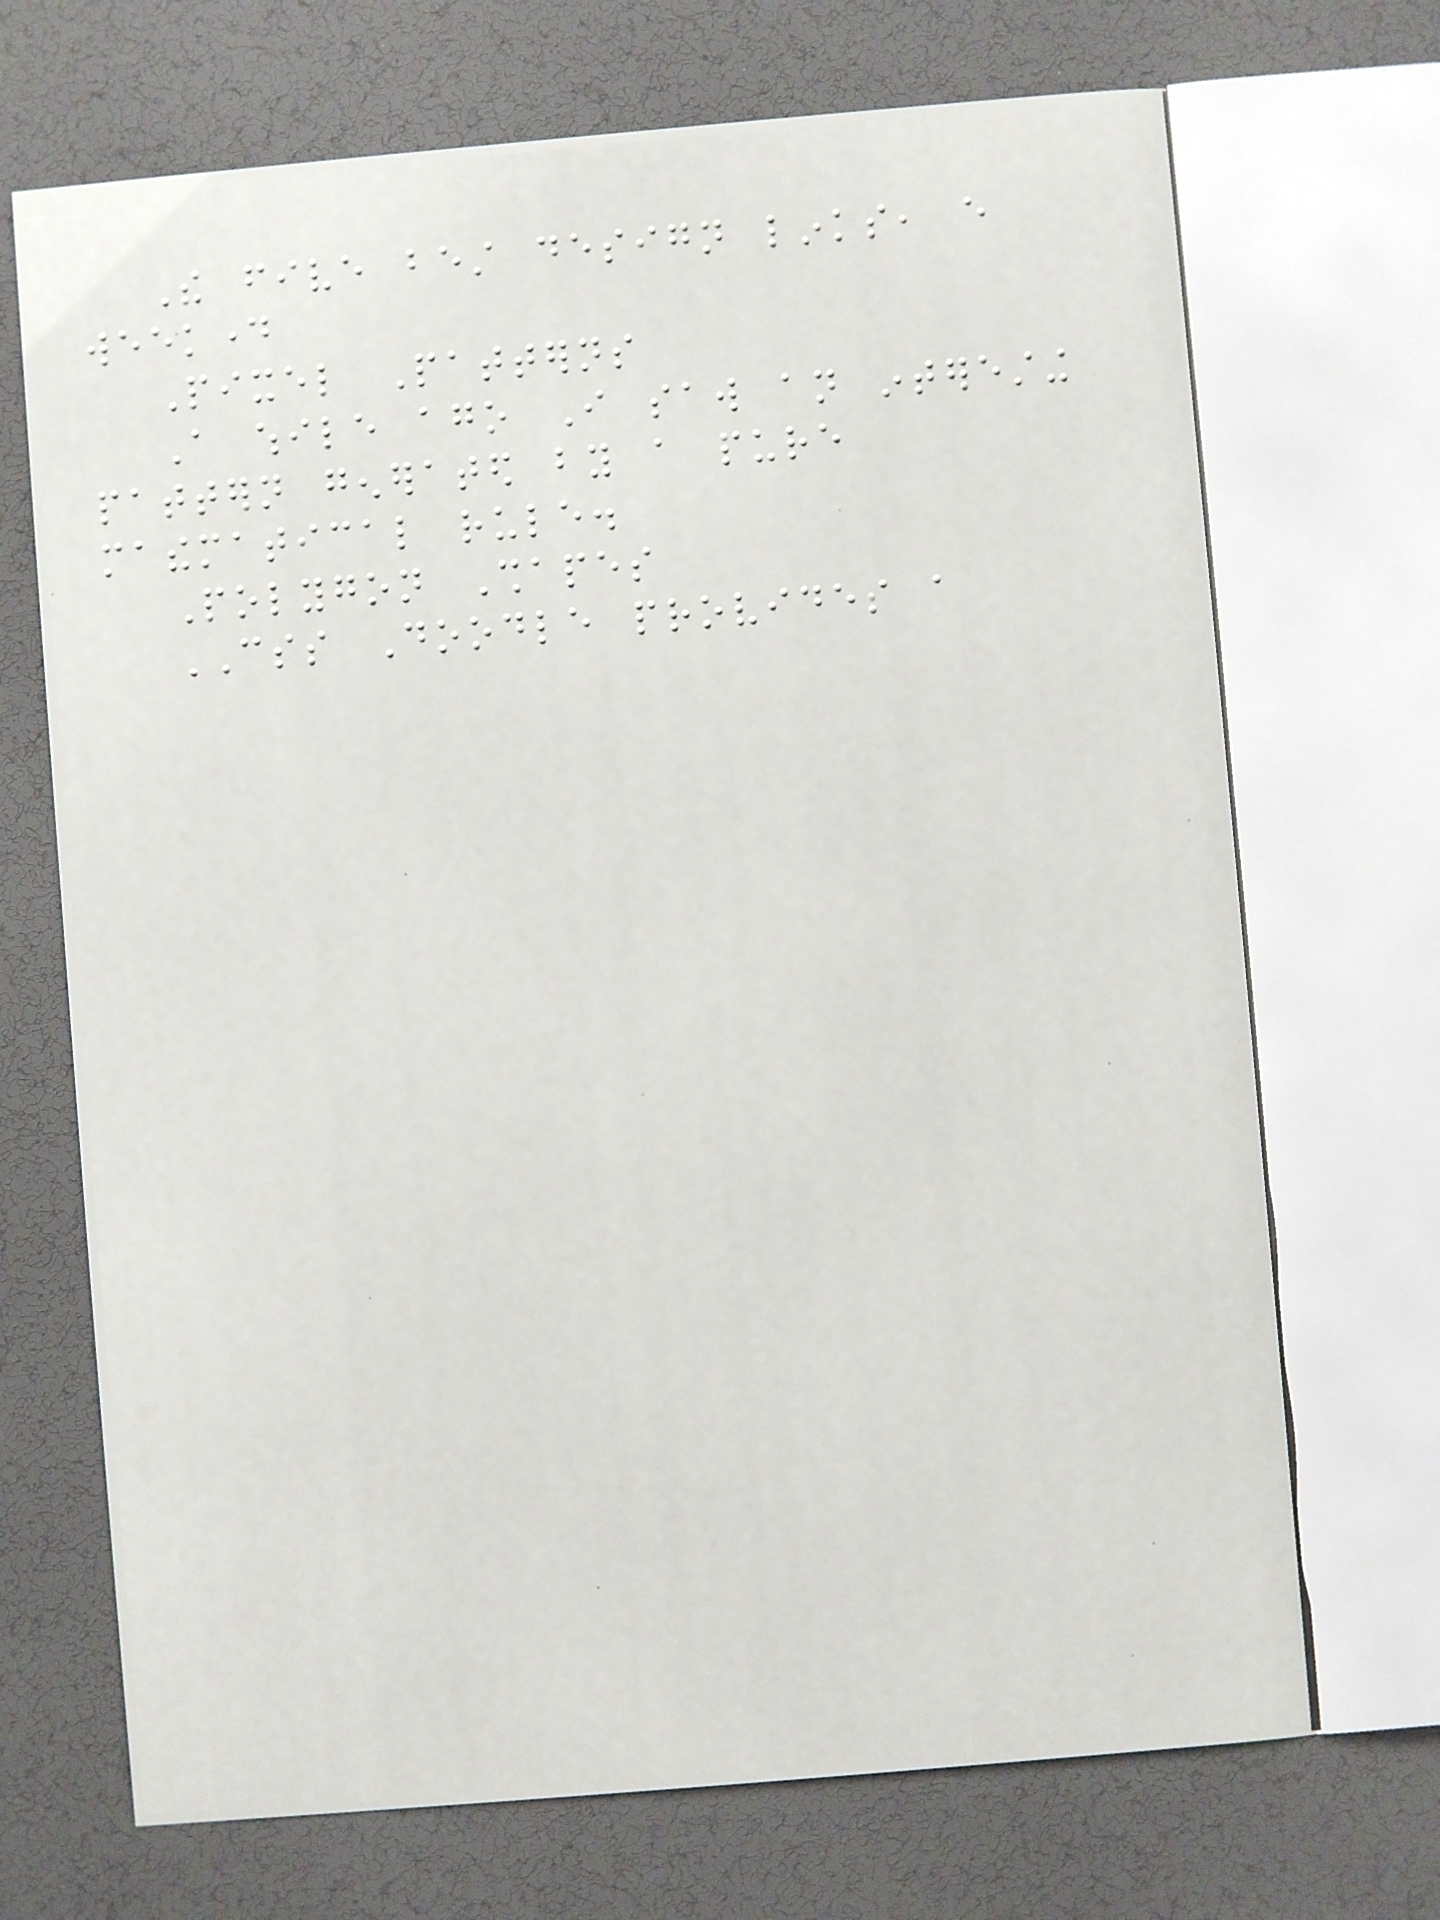The five best design links, every
weekday
Pixel Patterns
A while ago I saw an interesting
pattern generated by a pure
mathematical rule.
Polygon Shapes
CSS Doodle provides a
